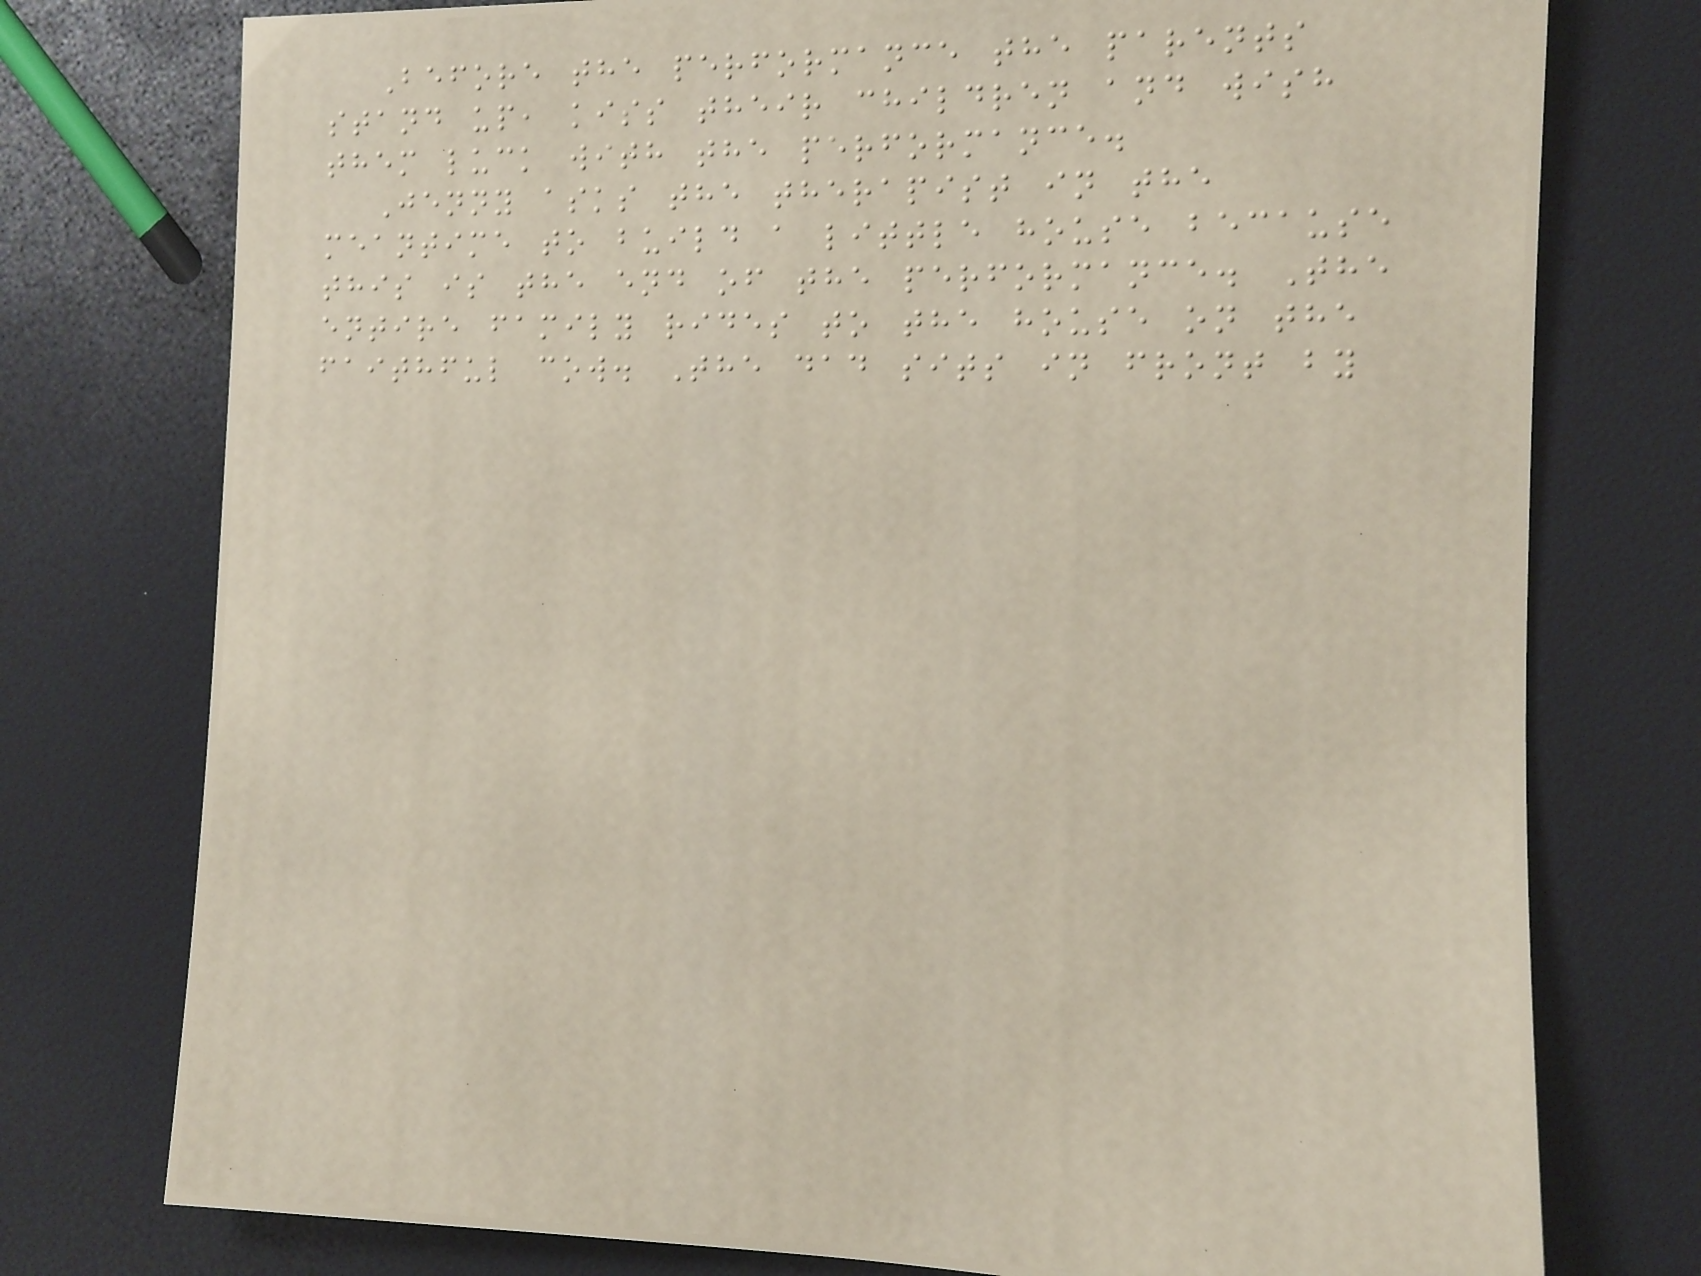Before the performance the parents
stand up, kiss their children and wish
them luck with the performance.
Jenny asks the therapist in the
meantime to build a little house because
this is the end of the performance. The
entire family rides to the house on the
faithful cow. The dad sits in front by
